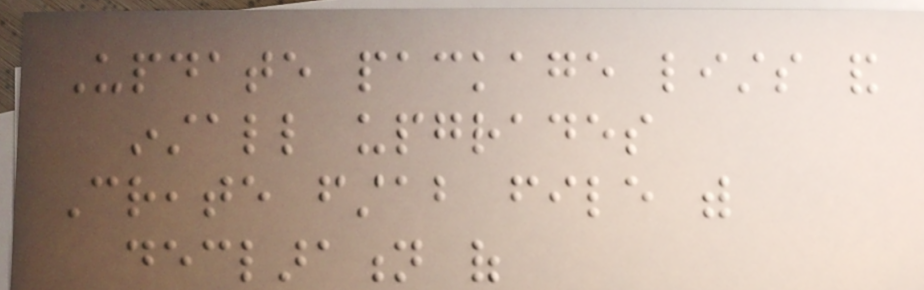Update package lists and
install upgrades
Create fstab file with
declaration of
